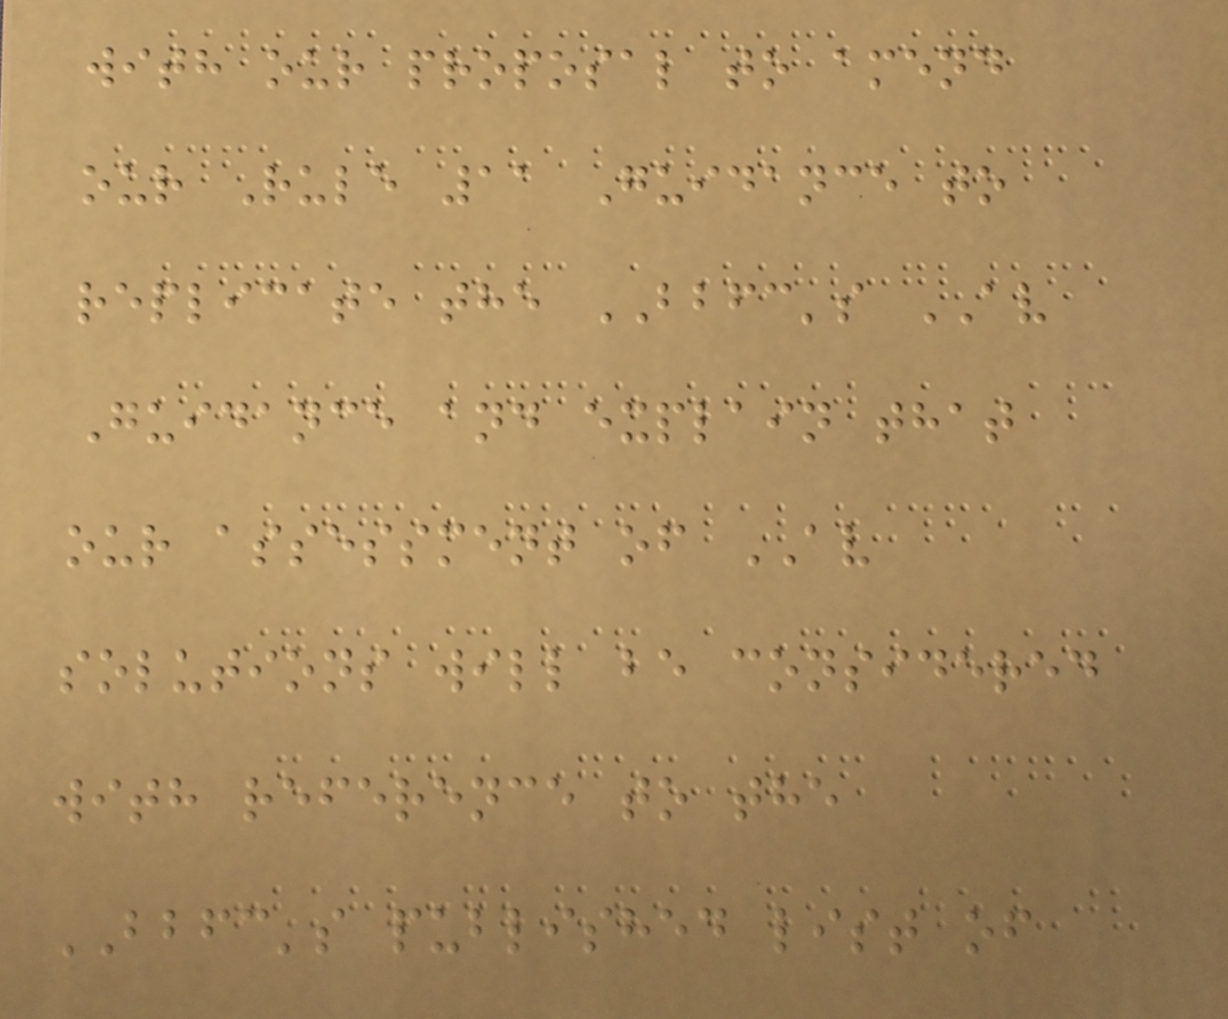with our proposal to amend
our Rule 11 Guidance to
replicate the BBFC's AV
Guidance and explain that
our assessment of AV
solutions will be considered
with reference to the
BBFC's published list of
